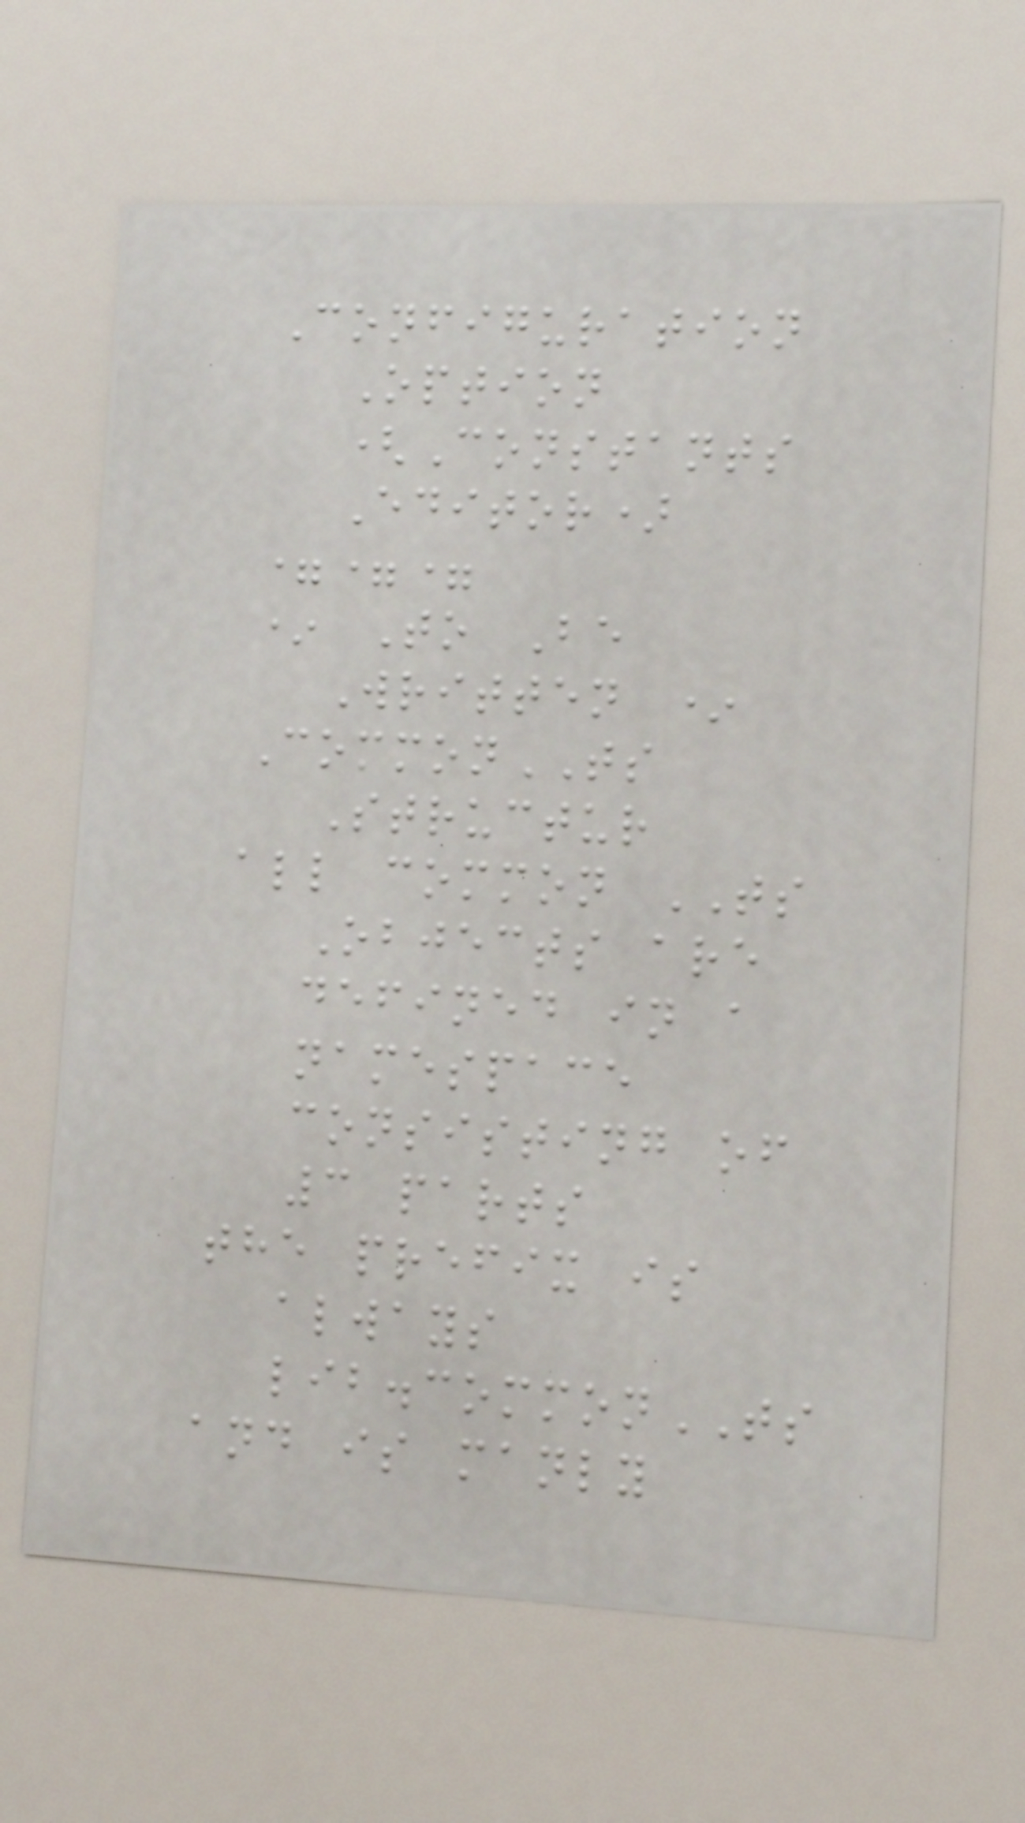Configuration
Option
(Constants
Editor)
===
* To Be
Written *
CommonTS
Structur
all common TS
Objects are
defined in a
namespace
consisting of
3 parts
the prefix is
always
lib.commonTS
and is manly
